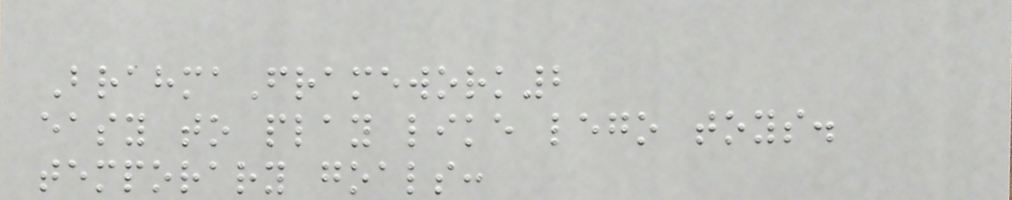BrahmaFramework2
easy to play like lego toys.
temporary goals:
